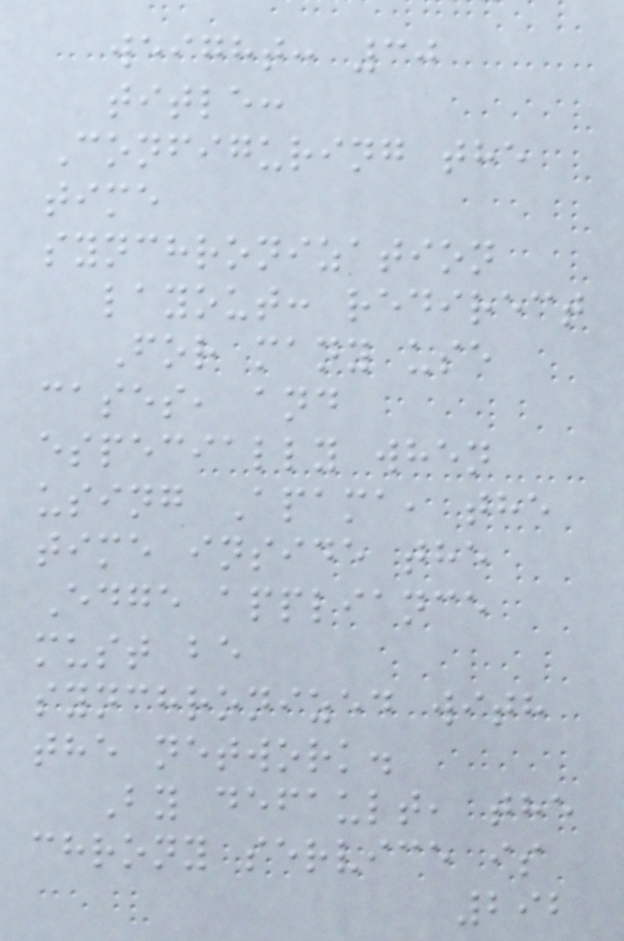weight: 30
title:
Configuring the
time
synchronization
layout: redirect
For many use
cases, and
especially when
using Apama, the
time inside the
Edge appliance
must be
synchronized with
the network.
By default, the
chrony service is
292
